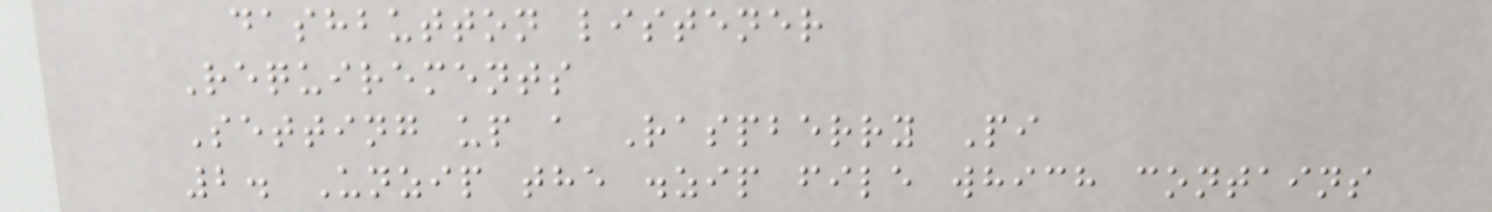dashbutton listener
Requirements
Setting up a Raspberry Pi
2. Unzip the .zip file which contains
